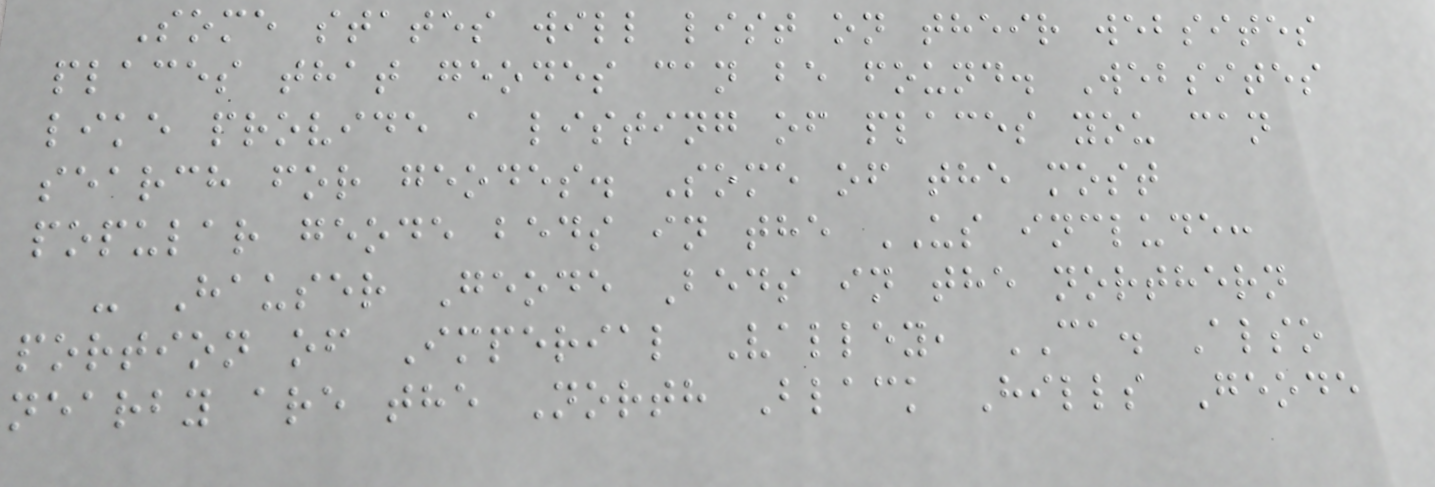Some states will list on their websites
places that geodes can be found. Websites
like provide a listing of places you can
search for geodes. Some of the most
popular geode beds in the US include:
- Hauser Geode Beds in the northern
portion of Imperial Valley, CA. Also
nearby are the North Black Hills Geode
